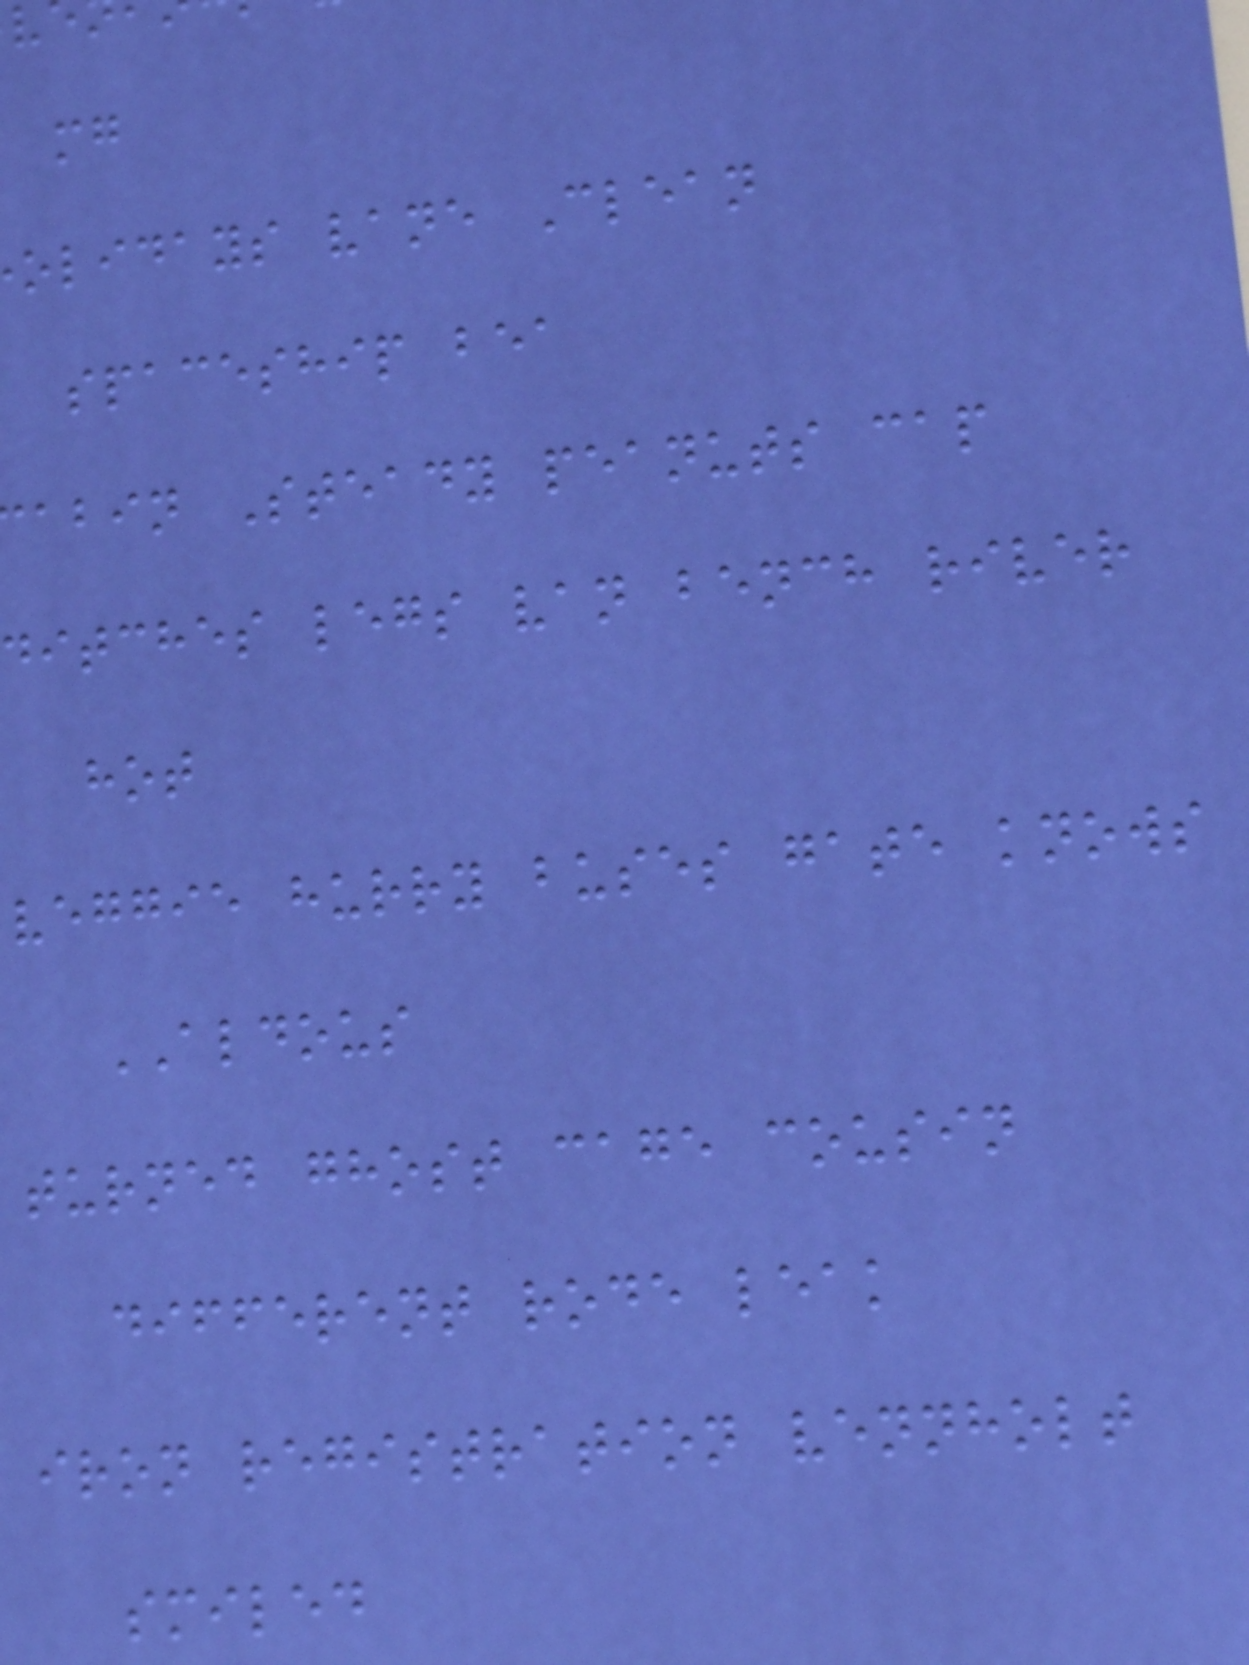mg
olidays vane Clean
spaceship bea
abin Steady peanuts cap
ditches legs van bench river
hot
veggie hurry buses gate knows
ALDOUS
turned ghost cage cousin
different rode leak
iron registration vennholt
smiled
